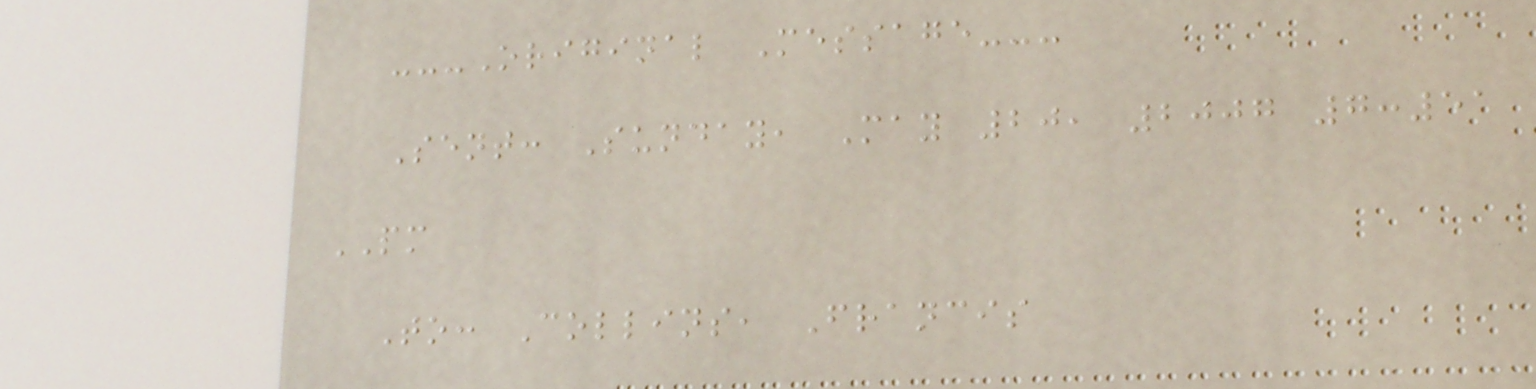---Original Message---
Sent: Sunday, May 20, 2007 7:51
PM
To: Collins, Francis
